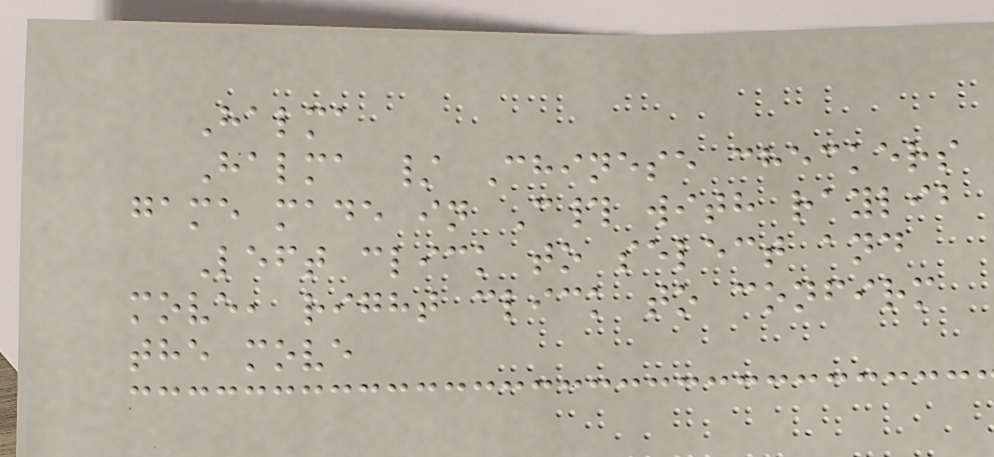Halma
Halma / Chinese checkers
game made in C# with raylib
Left click to select and
move, right click to confirm
the move
